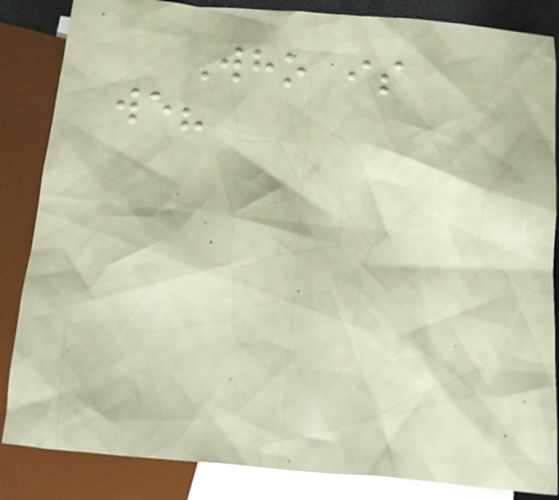Who is
we?
